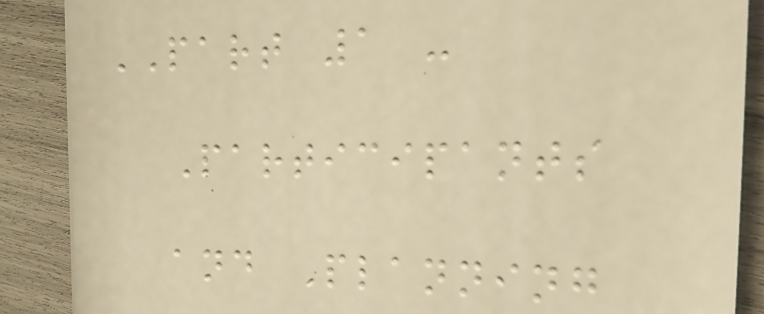PART 1 -
Participants
and Planning
